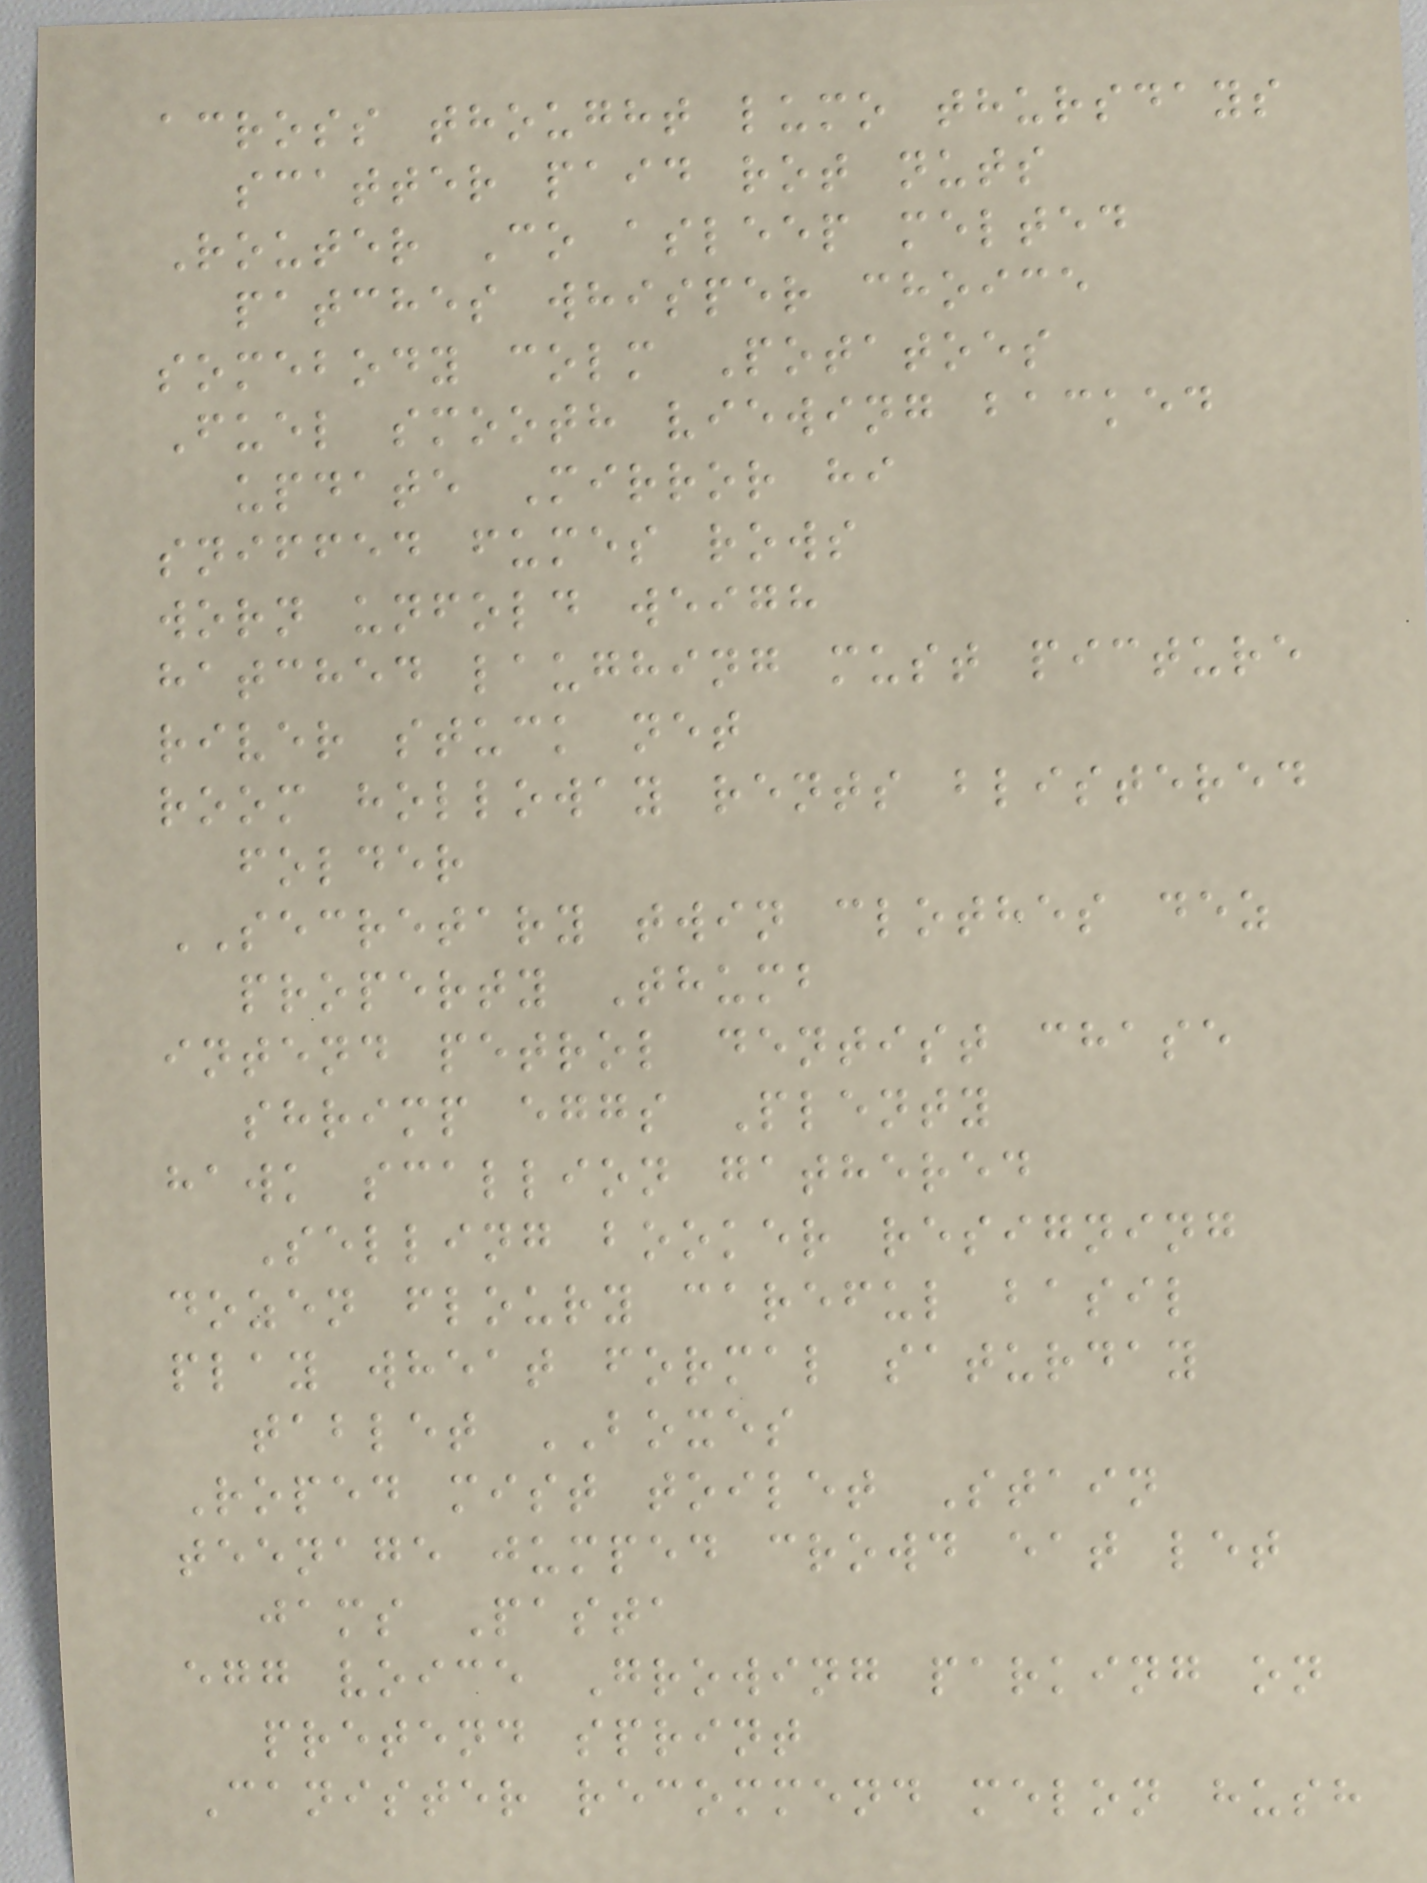across thought lumo thursdays
scatter paid rot nuts
Router Co asleep melted
patches whisper choice
somebody colm Potatoes
Fuel smooth viewing backed
update Mirror hi
sniffed fumes rows
worn unfold weigh
hatched laughing must picture
river stuck net
room holloway rents blistered
folder
SECRETARY twin clothes dez
property Thumb
intend petrol dentist chase
shrimp eggs Plenty
hawk scallion gathered
Selling booker resigning
dozen floury careful basil
play wheat formal saturday
tablet BOXES
Roped mist toilet Stain
teenage jumped crowd eat let
jams Pasta
egg voice Growing parking on
pretend sprint
Canister recommend melon hush
